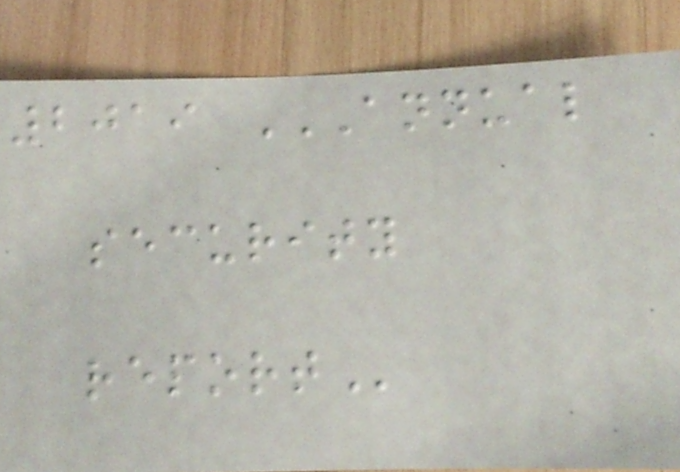2019 ANNUAL
SECURITY
REPORT
